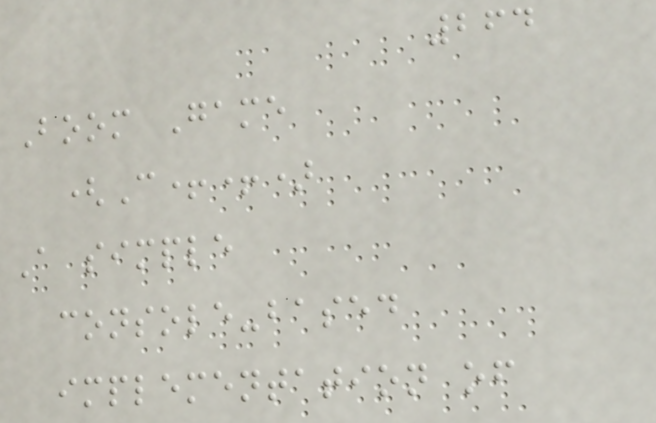264
Boom Game
(C++)
A simple
console-based
implementation of
